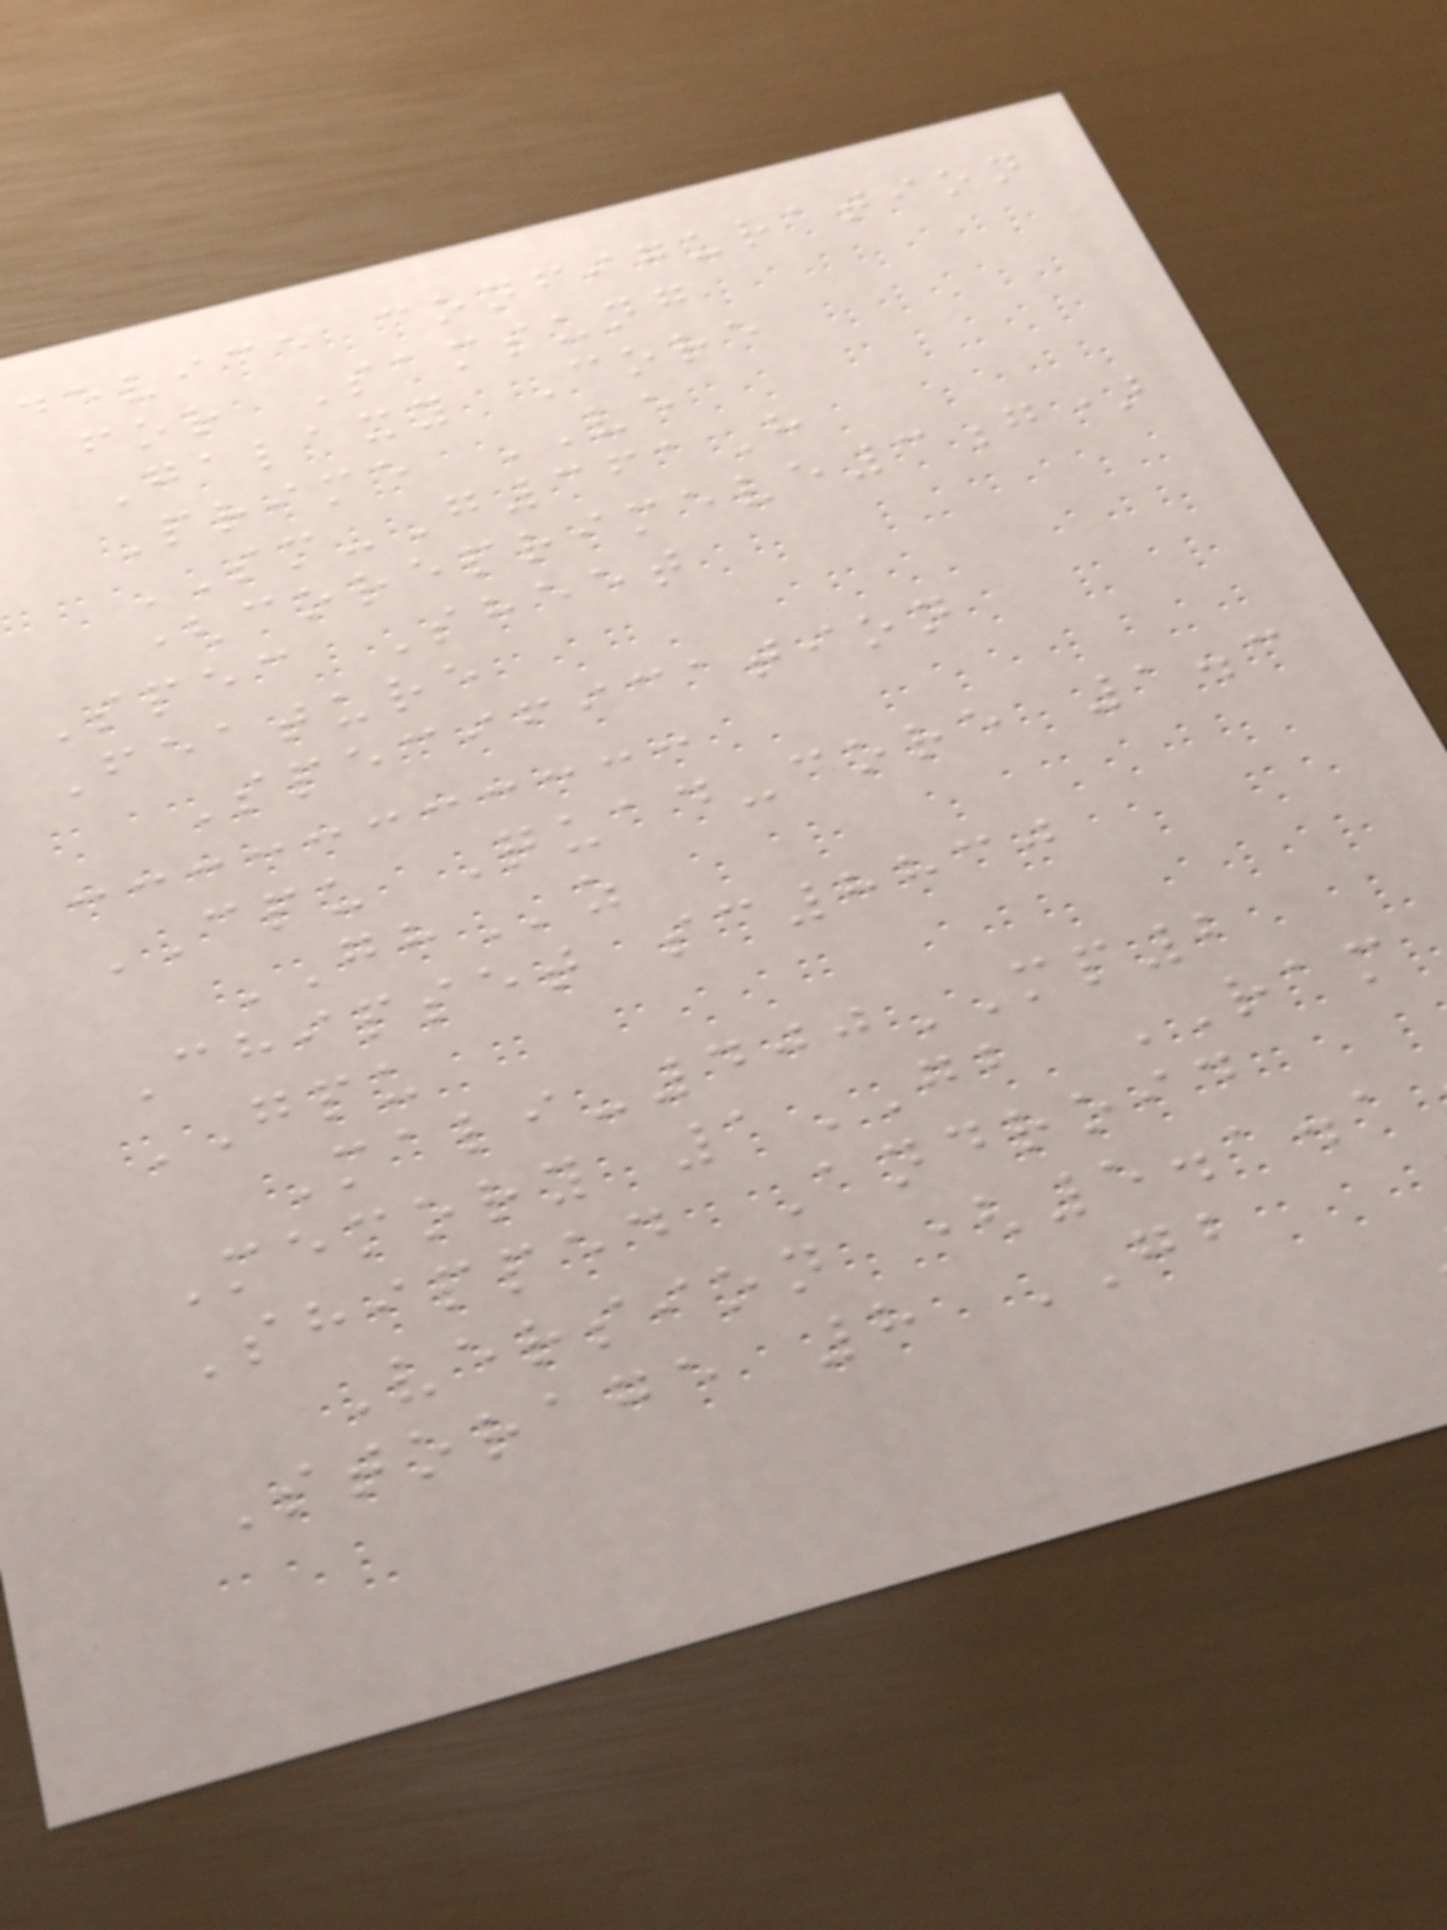device configuration
for Samsung
Galaxy Core
Prime VE
SM-G361H
(coreprimeve3g)
Spec Sheet
Feature
Specification
CPU Quad-core 1.3
GHz
Chipset sc8830
GPU
Mali-400MP2
Memory 1GB RAM
Shipped Android
Version (5.1.1
Storage 8 GB
